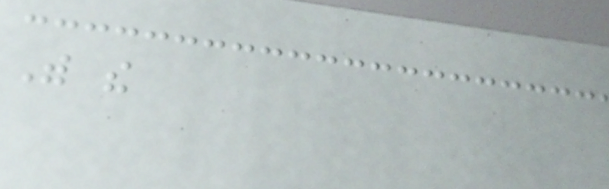With the
